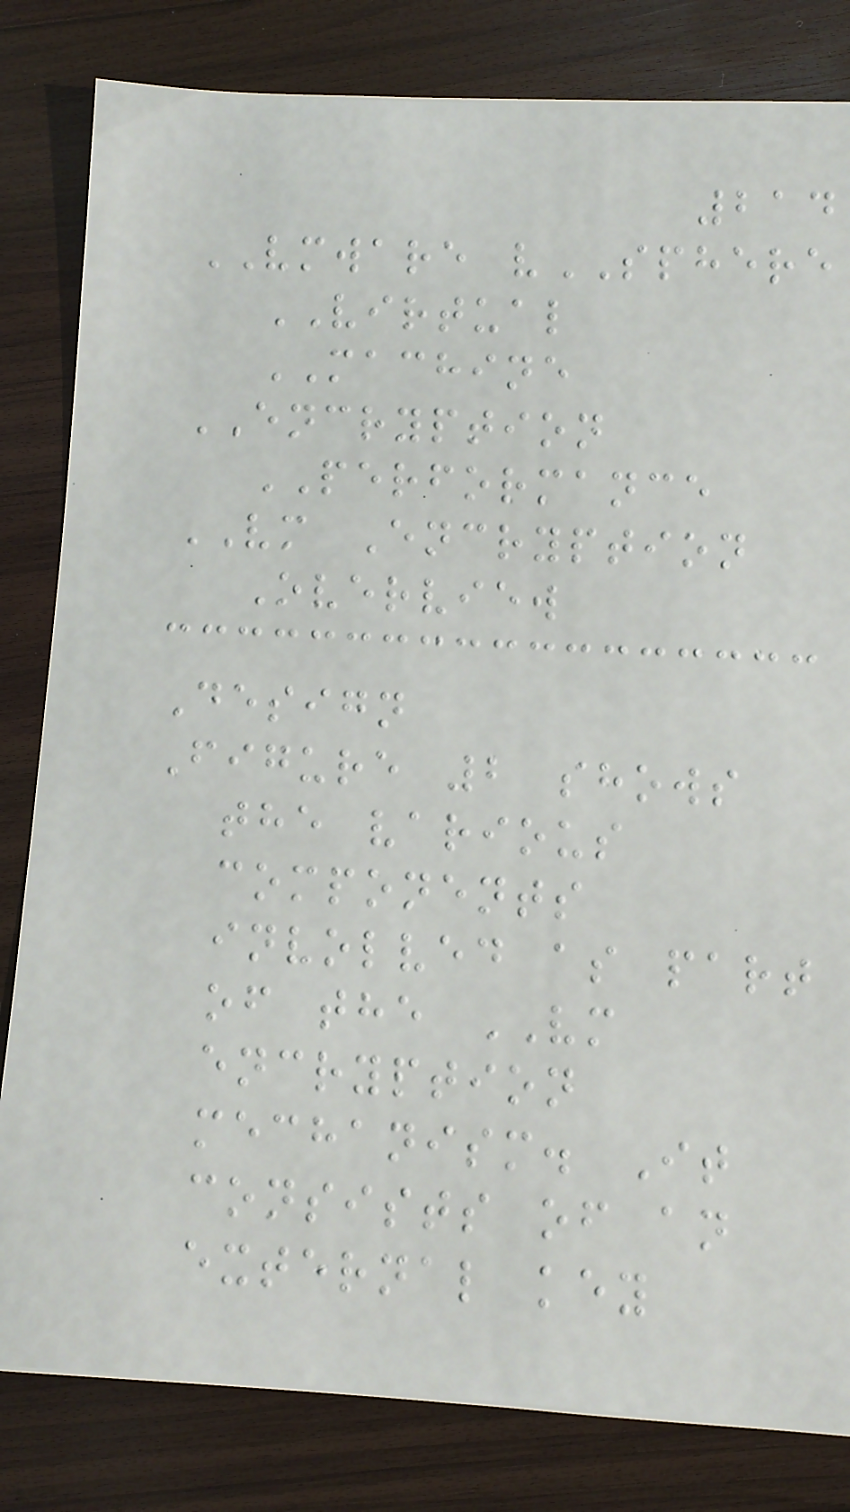214
VMWARE vSPHERE
VIRTUAL
MACHINE
ENCRYPTION
PERFORMANCE
VM Encryption
Overview
Design
Figure 2 shows
the various
components
involved as part
of the VM
encryption
mechanism. It
consists of an
external key
